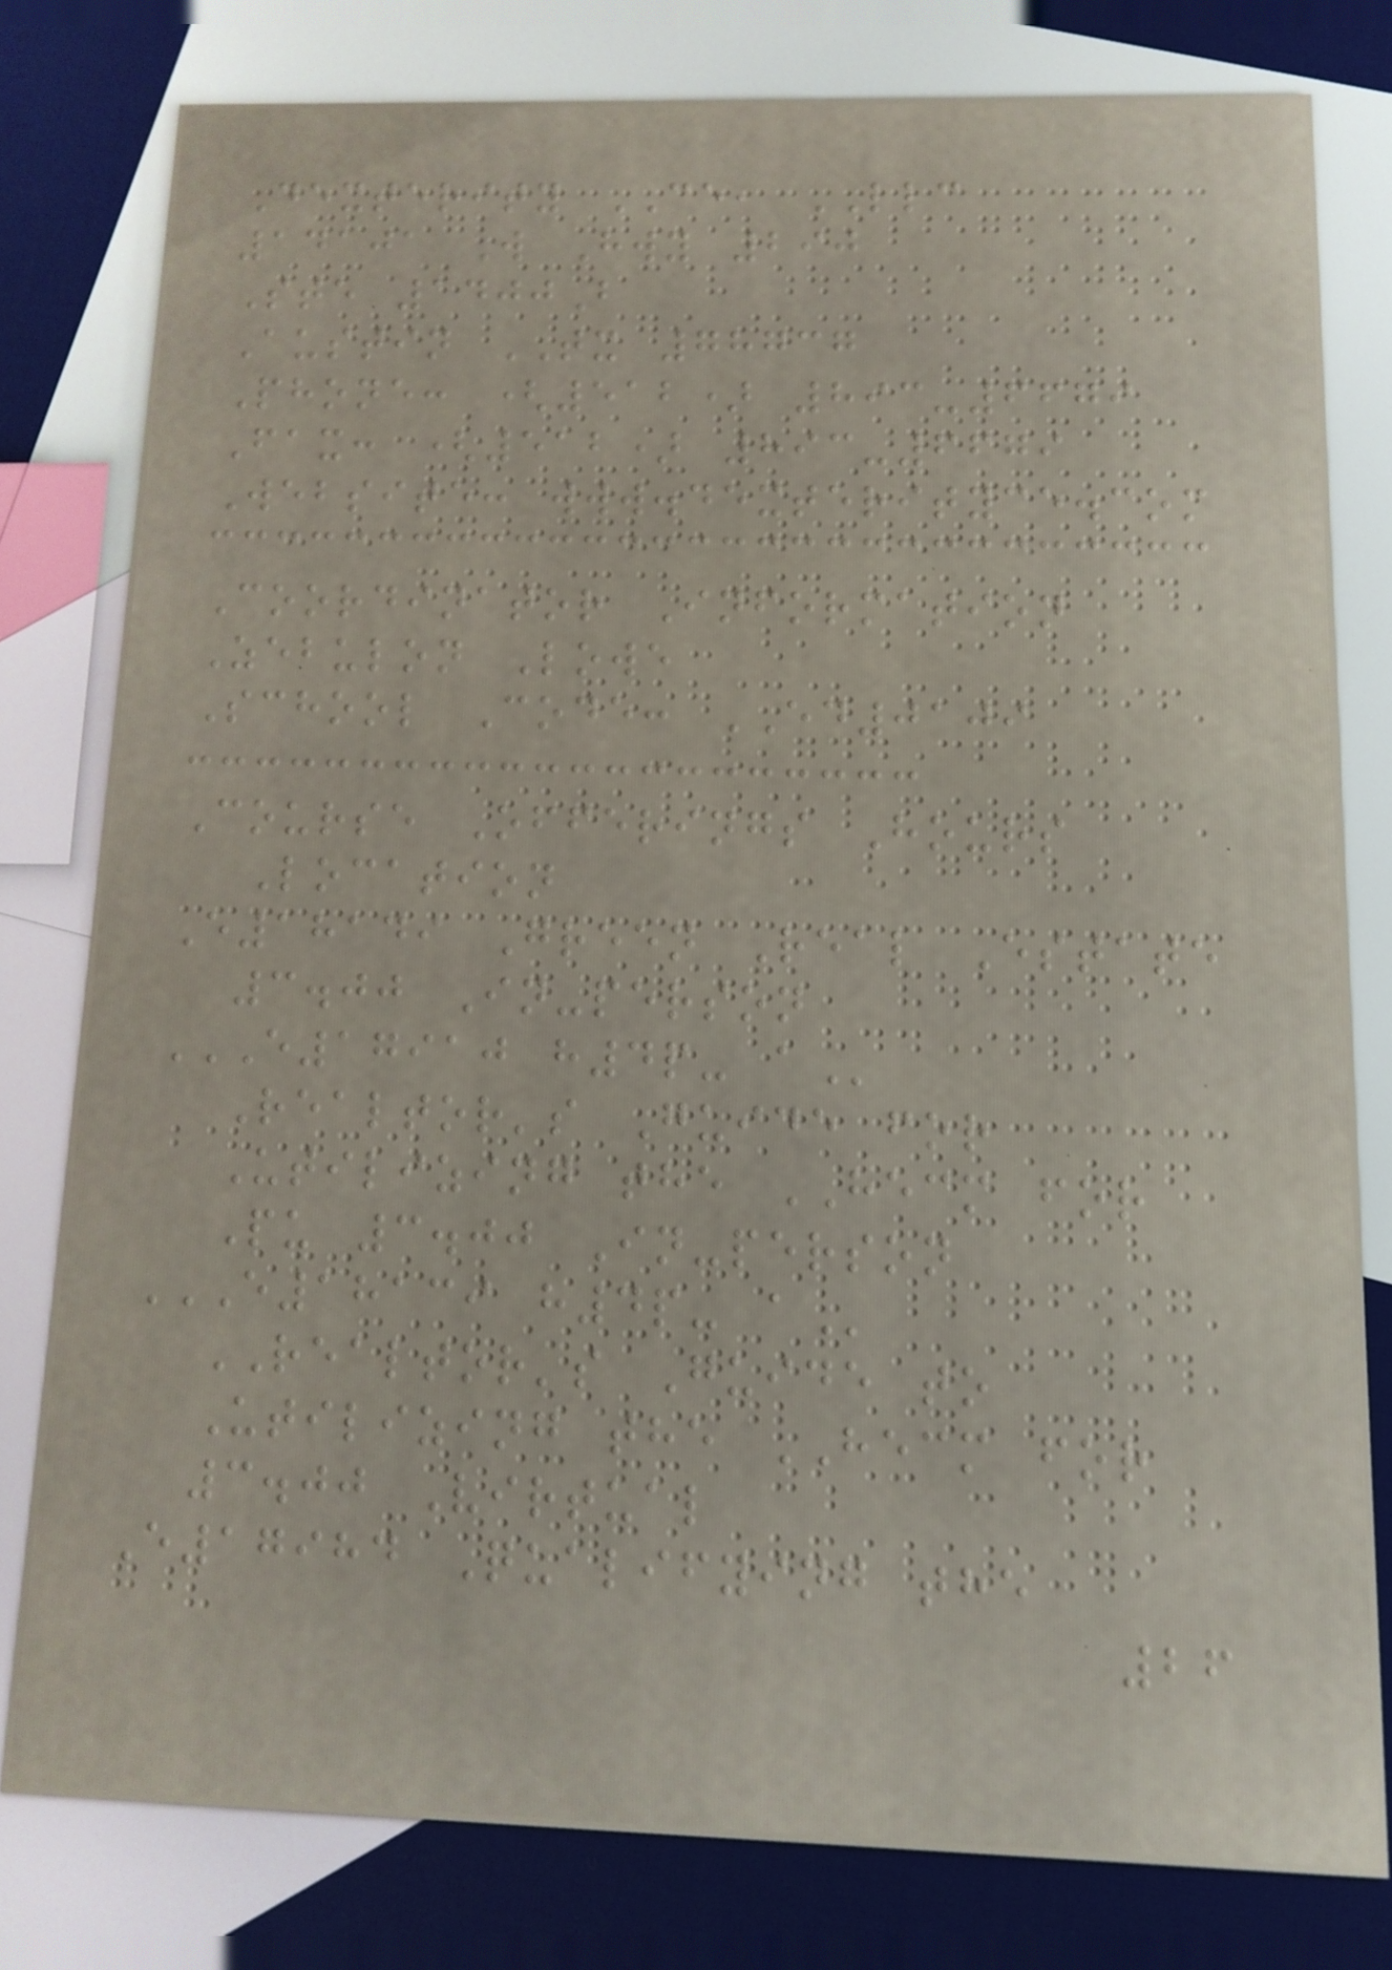Dexterity CE, LLC
14101 W Hwy 290
Ste 1400B
Austin TX 78737
Phone: (512) 893-6679
Fax: (512) 893-6679
Website: www.dexterityce.com
Coordinator Information
Zebulon Lowe
School Code: ED0109
Course Offerings Hours
Location
E18149 Green Real Estate
3.00 In-person
E17910 H4P- A
Realtor's Guide for
Utilizing the HECM for
Pu 3.00 In-person
E18139 H4P- A
REALTOR's Guide to
Utilizing the HECM for
3.00 Virtual
E17984 Qualifying the
26
